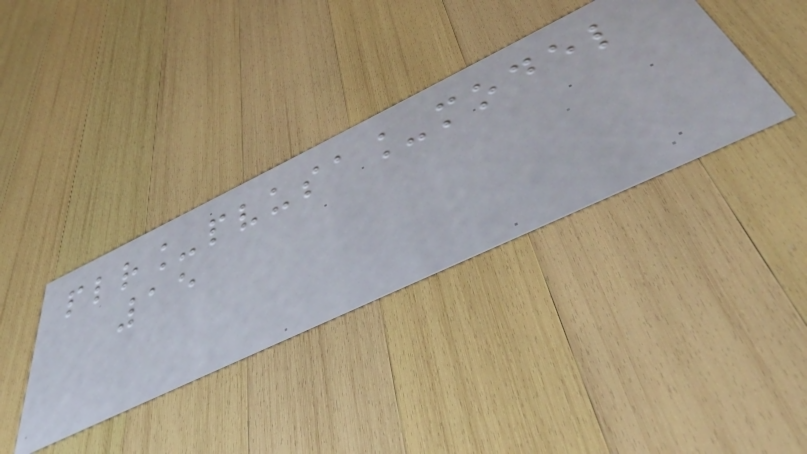plr_pvusa_model
15
